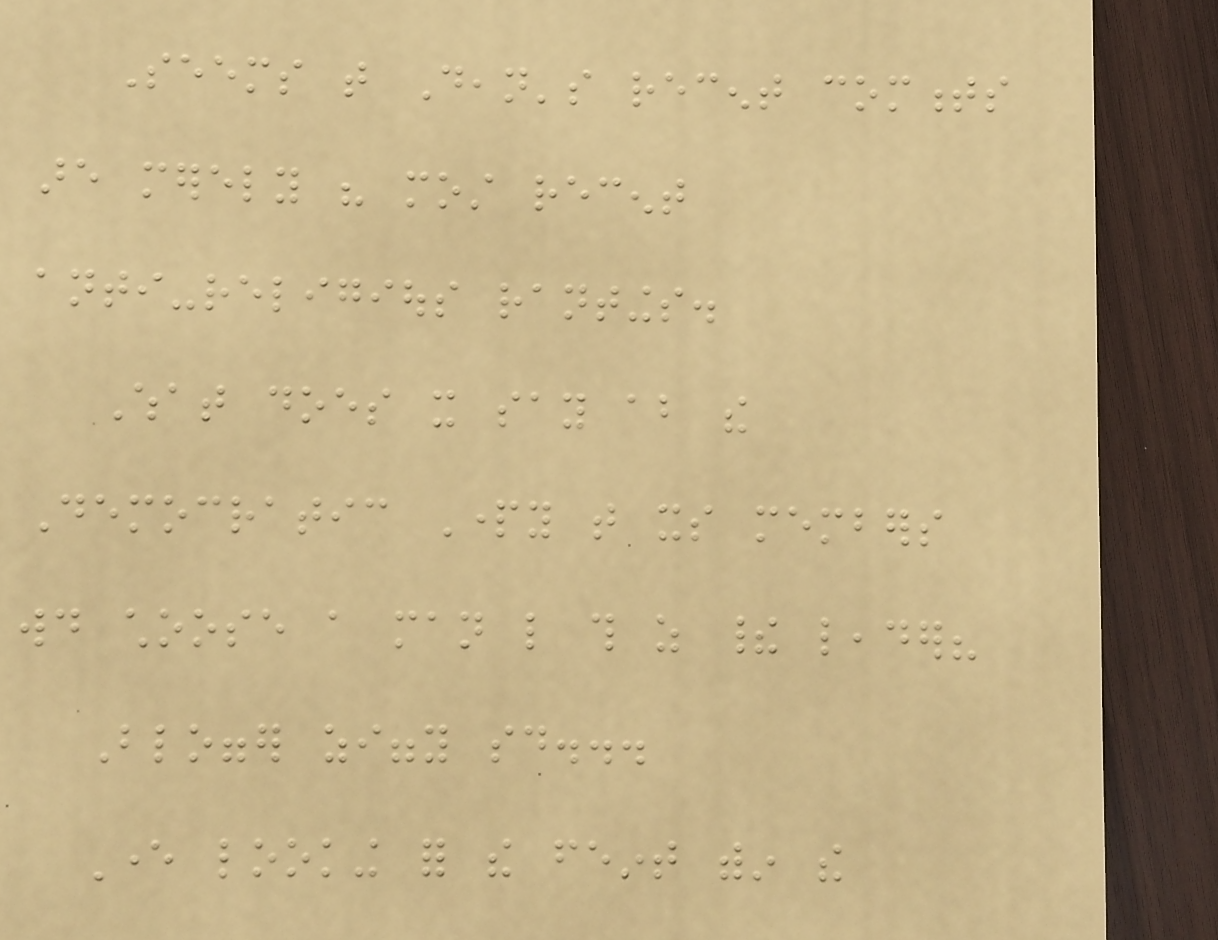Seems that Dean's recent comments
are merely his most recent
anti-religious rantings.
What does it say about the
Democratic Party that its members
would choose a man like this as their leader?
Blogger ziggy said...
Ever looking for the feint within the
